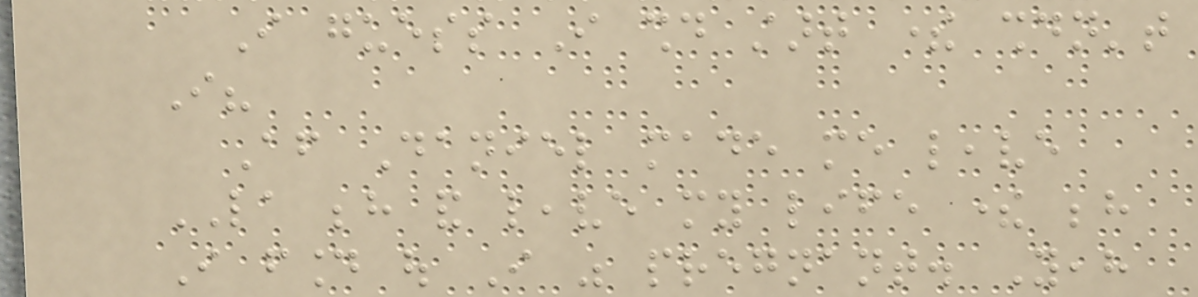I guess I should start there shouldn't
I?
After Daniel made me leave
LA behind and leave my life there behind
I found out I was pregnant. Yeah
